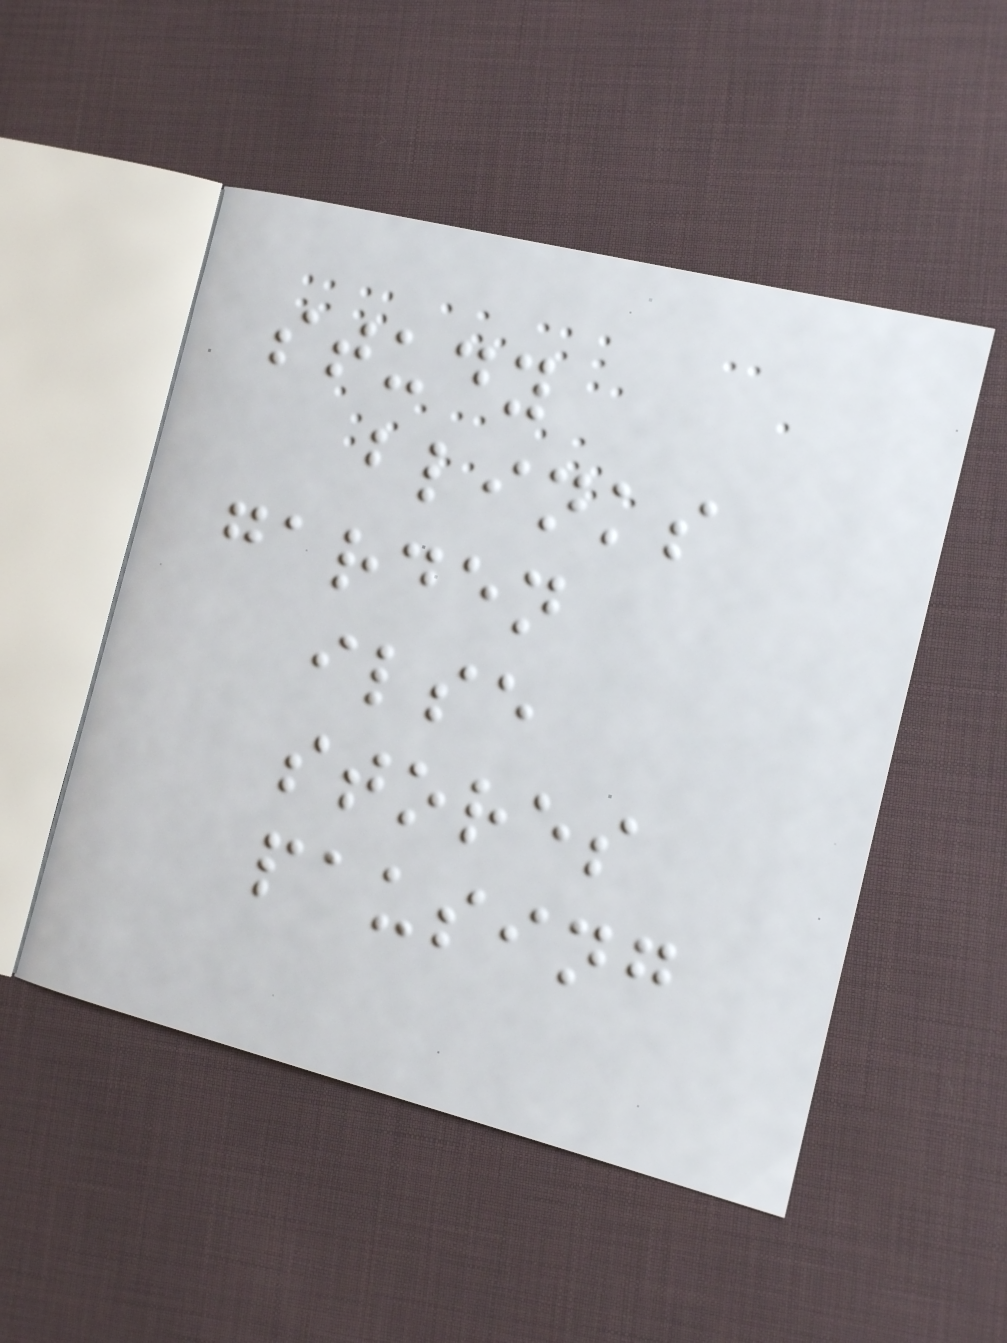study
blinks
garden
ilse
stores
pausing
